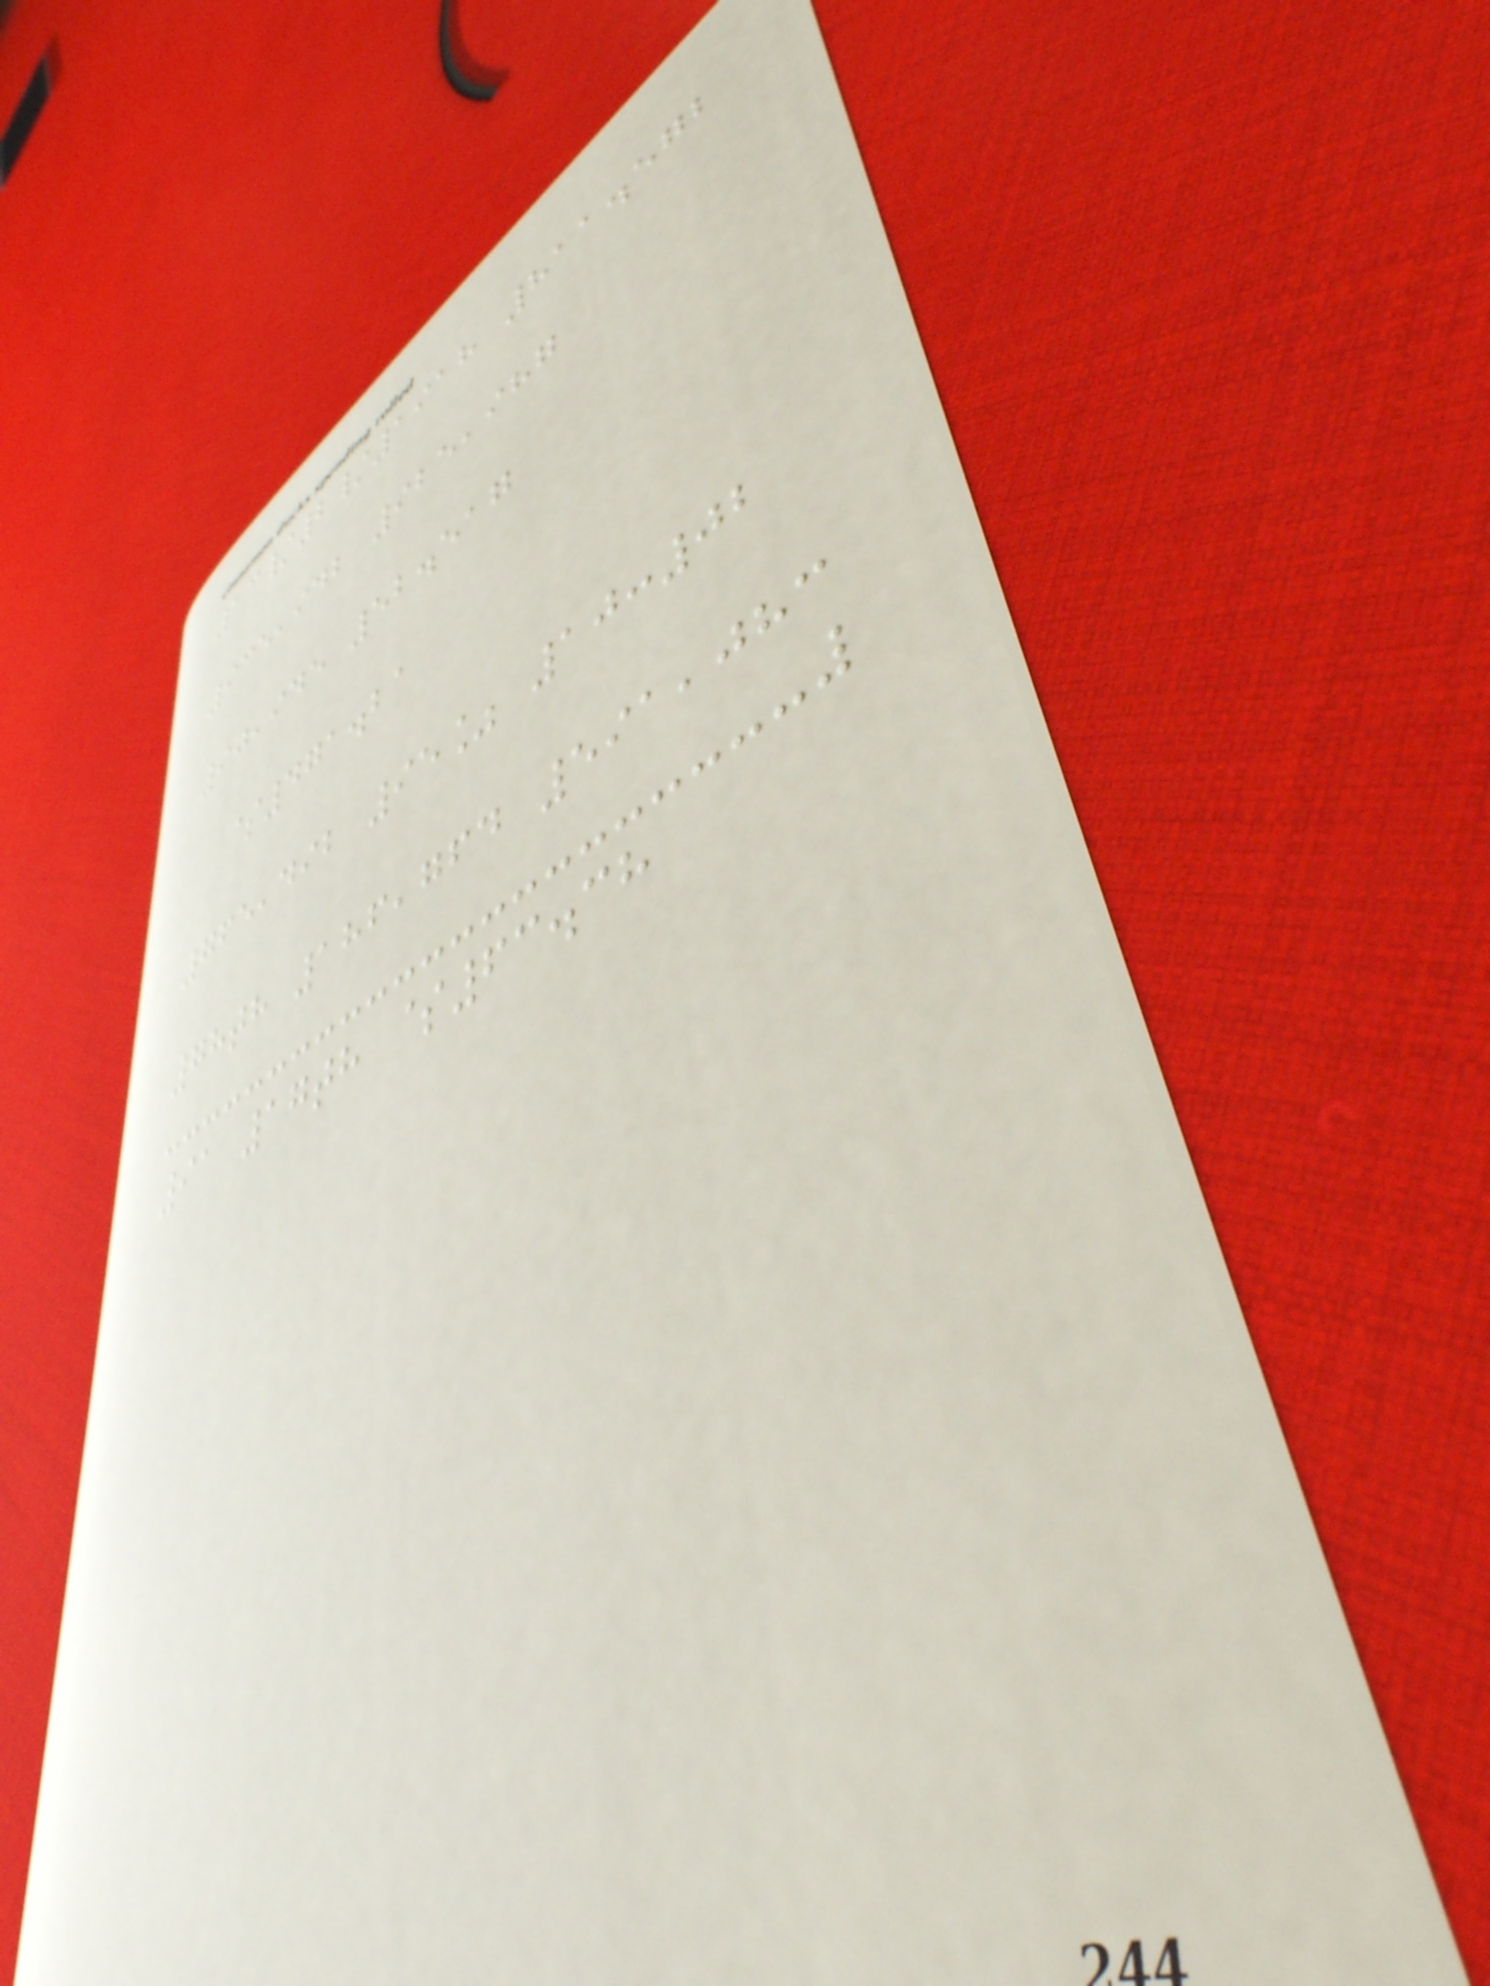13/2/1918 811.572
935,942 925,987
90,945 52.517
$471.21
765,492 95% 10:02
78th 186,764 591,083
91 17th $63.38
